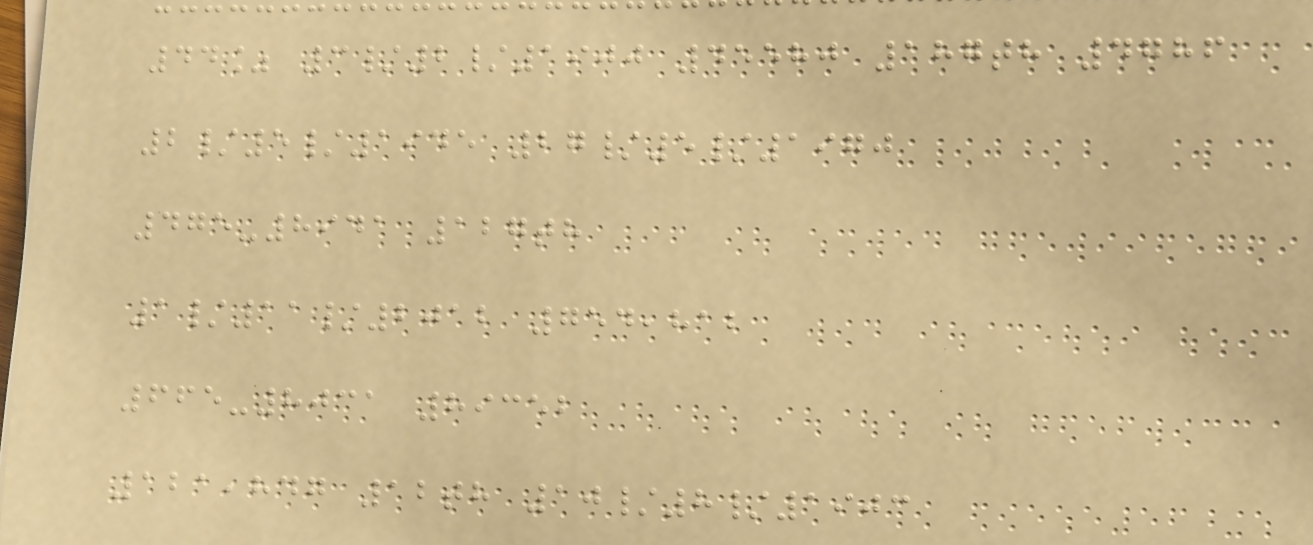44% 3/2/1900 45580 187th 4786
2/5/1945 27/5/1970
475-8941 127th
1/11/2012 754,812
665-8031 89352
121,847 12th 10/8/1903
